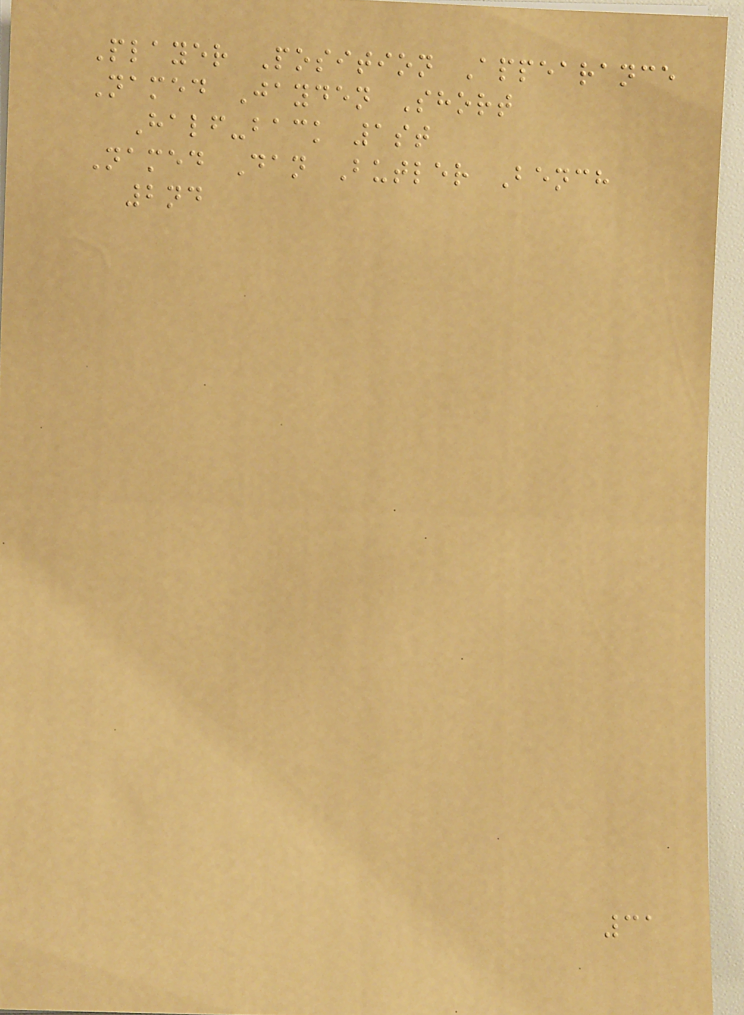Player Position Appearance
Named Jayden Short
Half-back 1st
Named Dan Butler Bench
2nd
31
